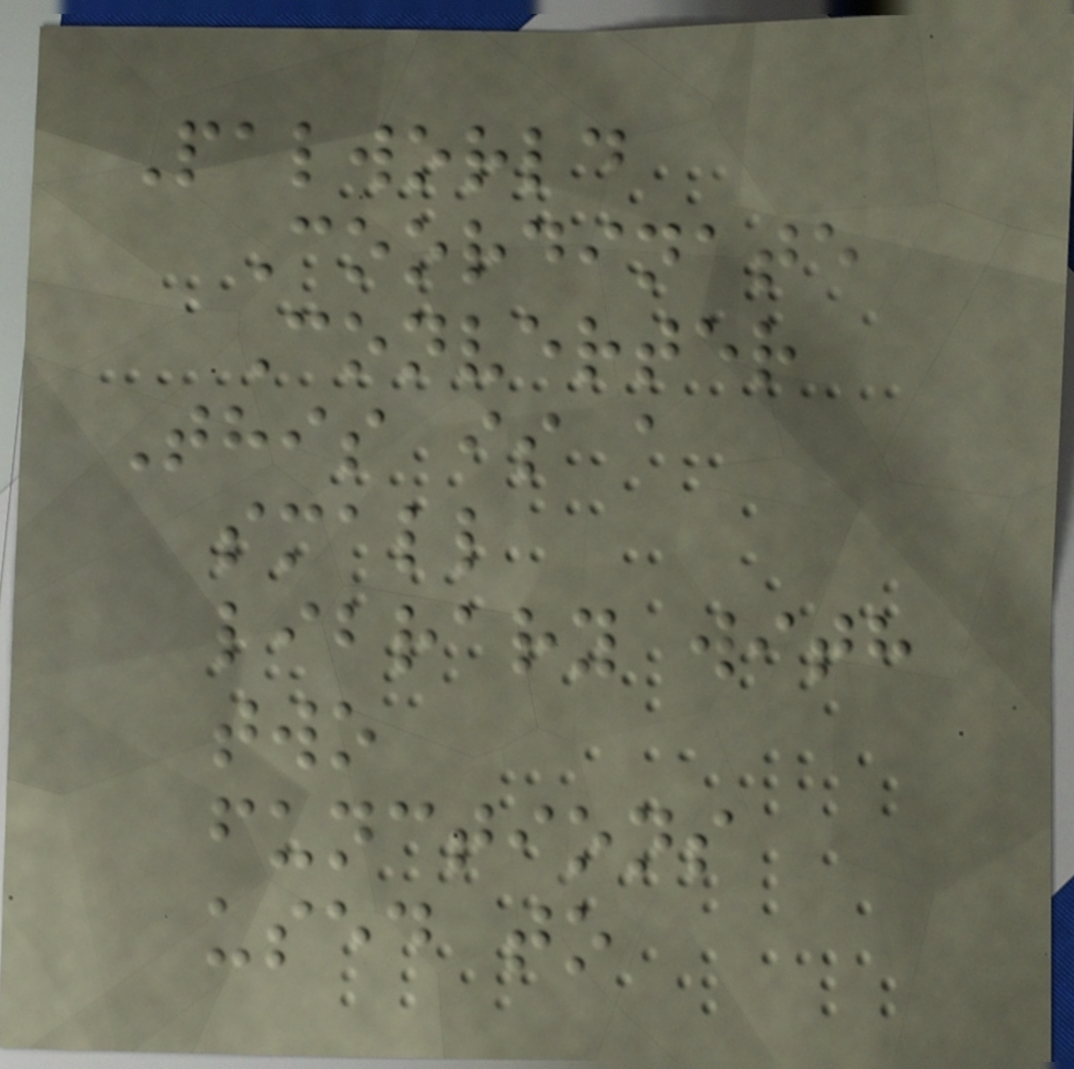Palworld
Coordinate
Converter
This is a
small
library with
two
functions
used to
